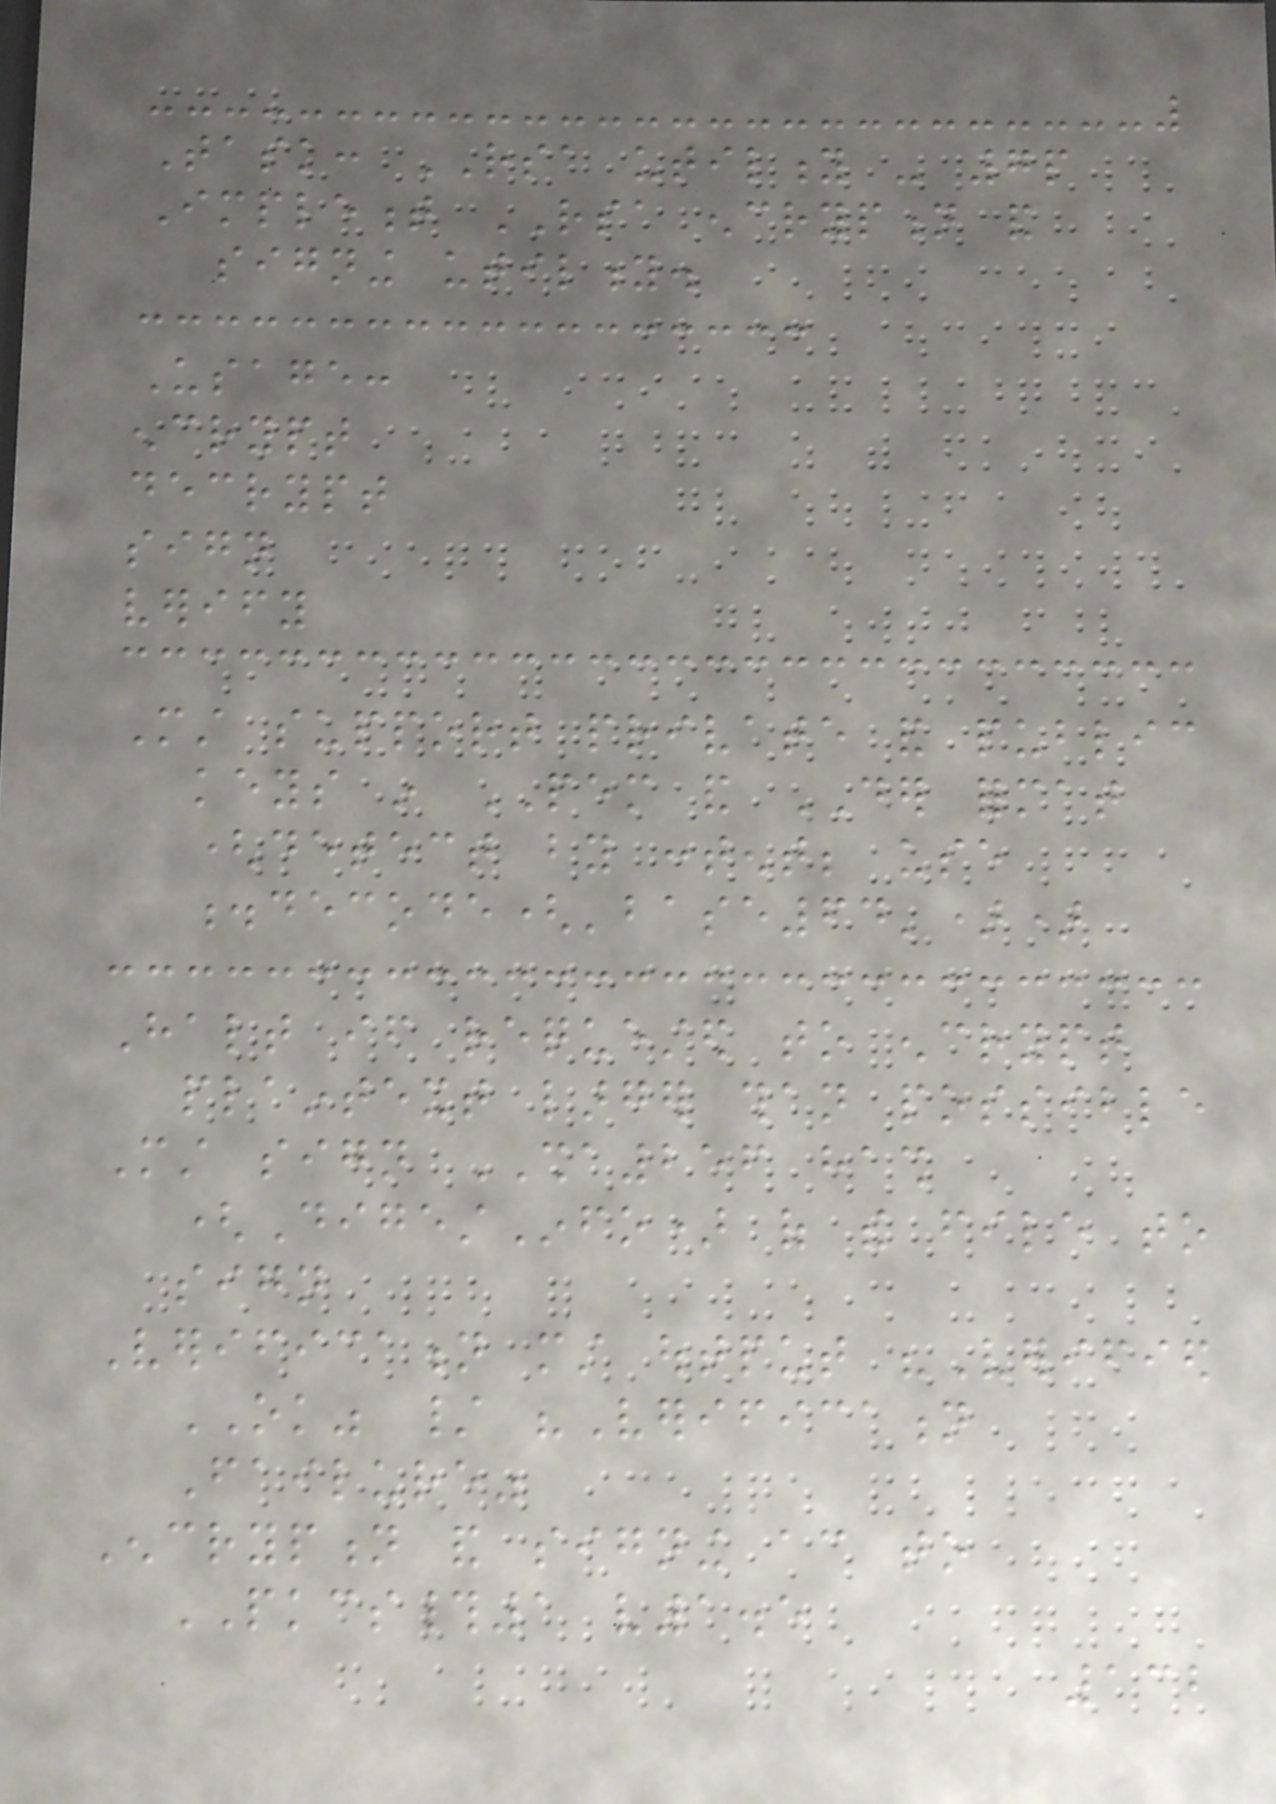Task: RSA utility - 7p
Implement RSA encryption and
signing utility.
Usage:
encrypt
decrypt
sign
verify
Must support private and public
keys in PEM and DER format
(detect by content; use
.decode('base64'))
Halt if requested to encrypt
plaintext larger than possible
Must sign SHA256 hash
(DigestInfo) of the file to
sign
Verification must output "Verified
OK" / "Verification
Failure"
Encryption and signing according to
PKCS#1 v1.5
132
